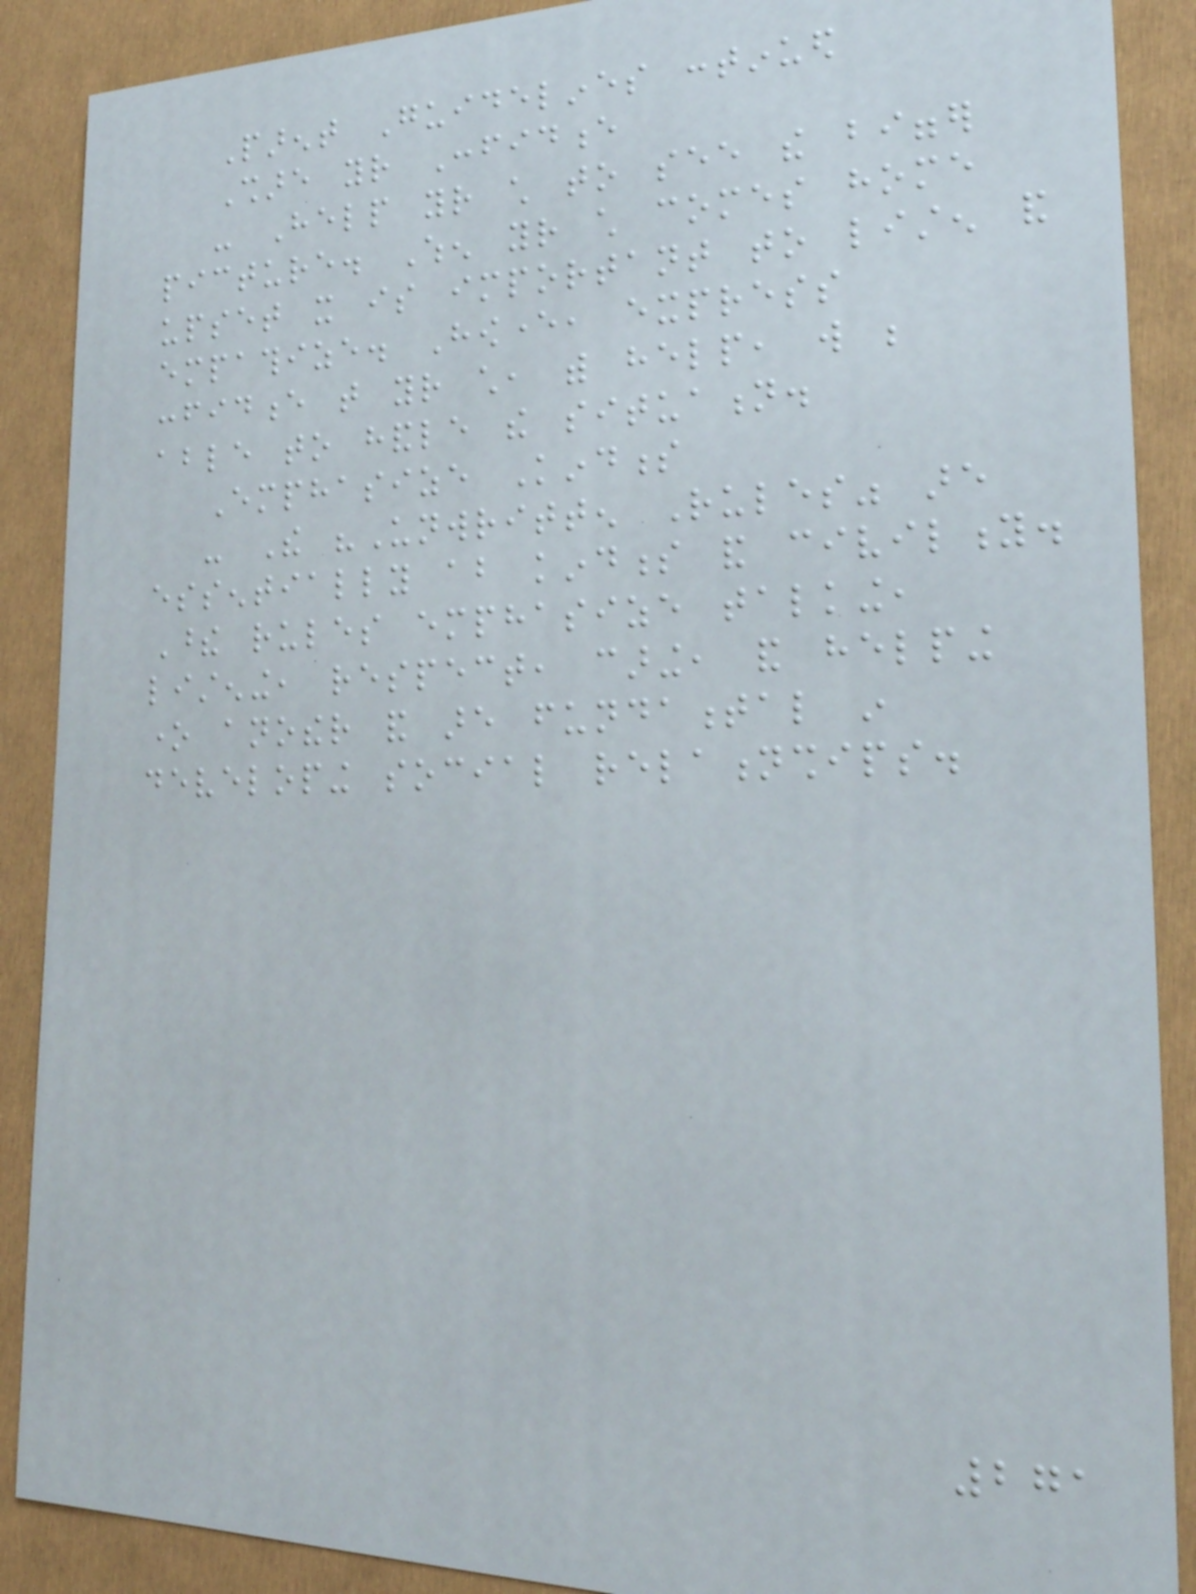Parent Guidelines continued
Share your Confidence
- Help your child to see the bigger
picture. When your child comes home
upset it is important to listen and
empathize. However, express
confidence that your child, with help, will be
able to handle the situation.
Emphasize Kindness
- The "Unwritten Rules" are
essentially about kindness and civility.
These rules emphasize talking,
listening, respect, caring, and helping
one another and are fundamental in
developing social relationships.
271
